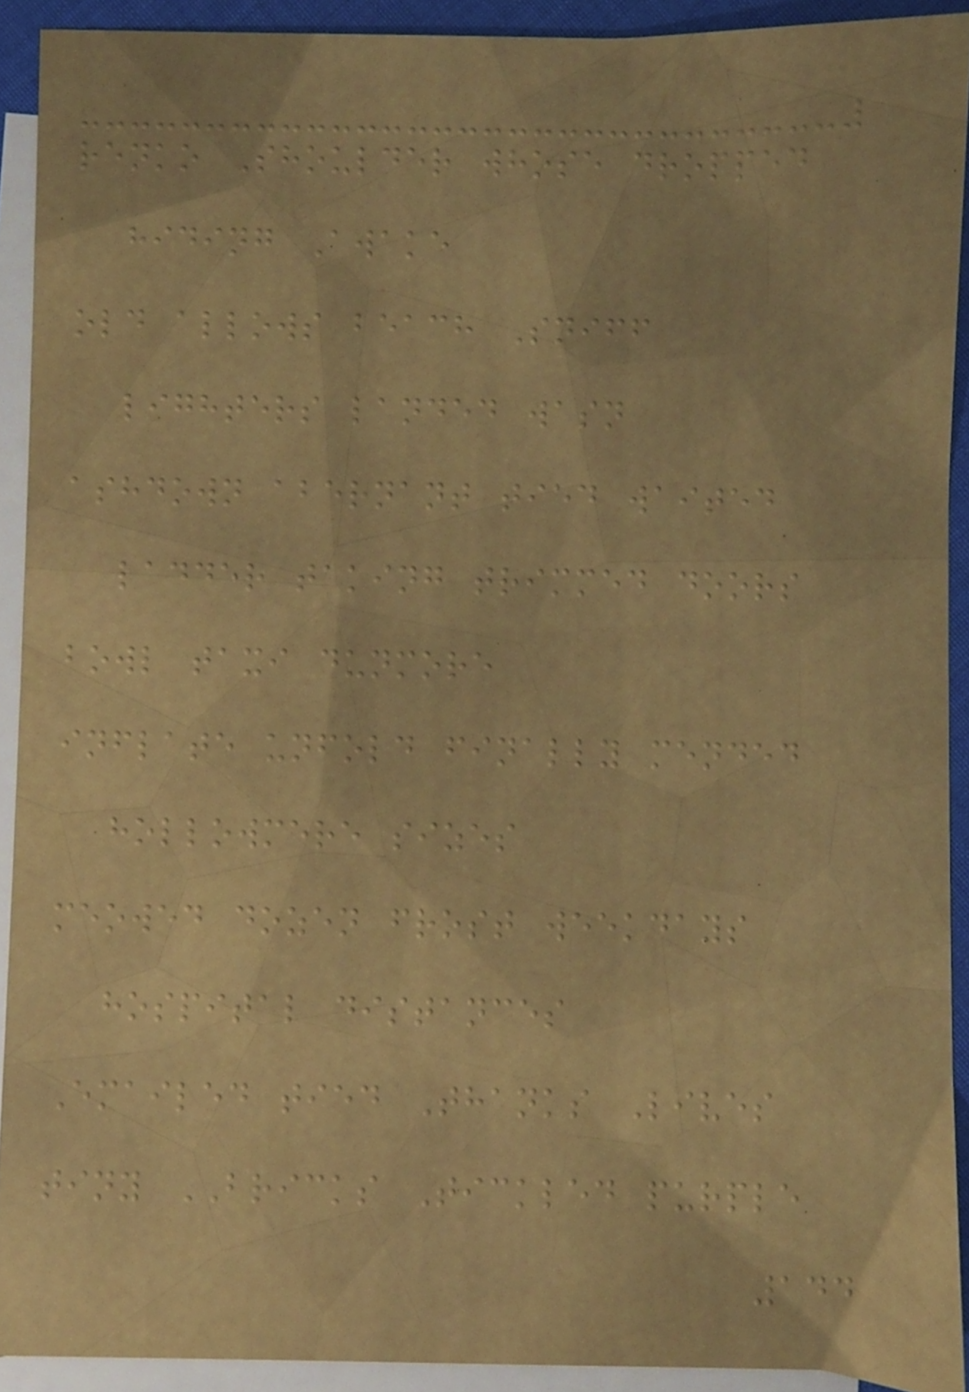renko Shoulder whose dropped
hiding Awake
old allows beach Sniff
lighters landed wasn
ashdown abernant tied waited
ladder taking trimmed doors
bowl taxi dunmore
inflate unfold finally mended
hollowmere sizes
meowed dozen frost weekdays
hospital distances
Emailed tied Thanks Lives
tiny BRICKS Tickled purple
144
